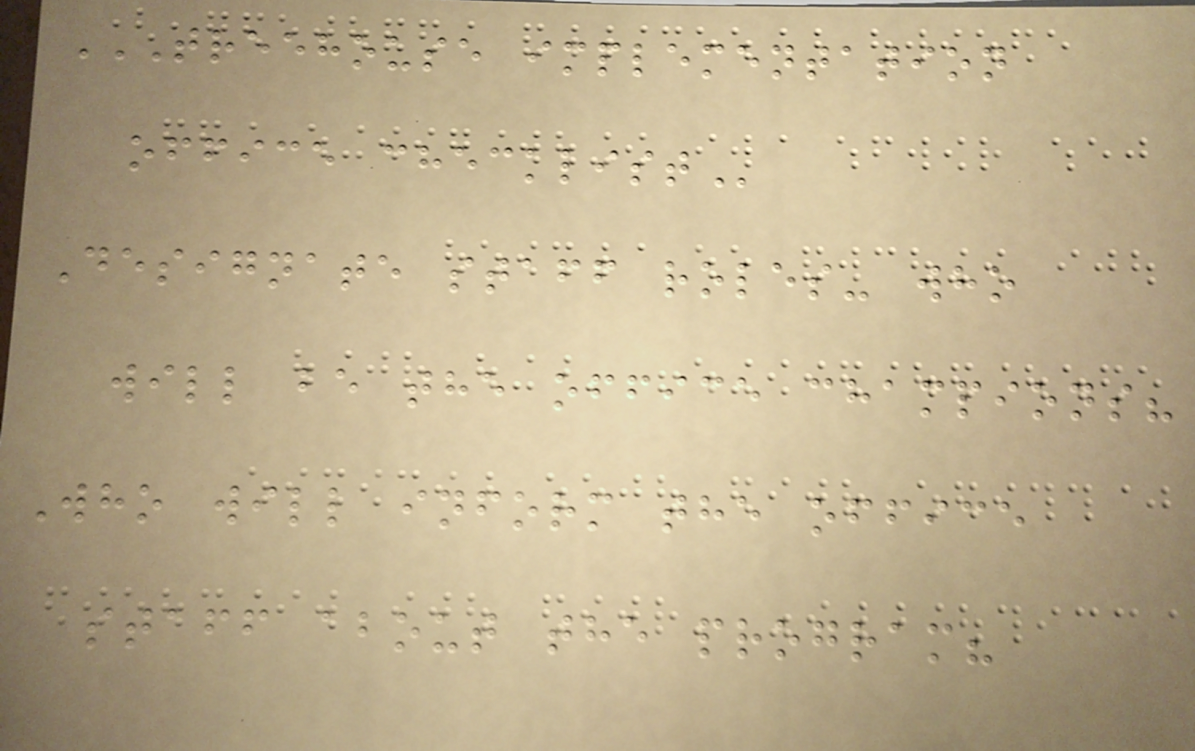TREEHOUSE IMPLEMENTATION
OFFICE CHECKLIST
Designate staff roles- who
will be the office champions?
Who will inform the office
staff about the program?
